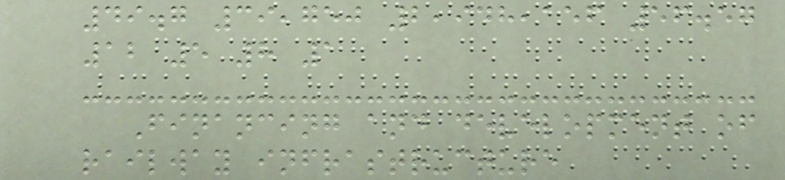49.7 39,750 2,948,156 56.57
12 5 8 1
Financing and development of
railway infrastructure
